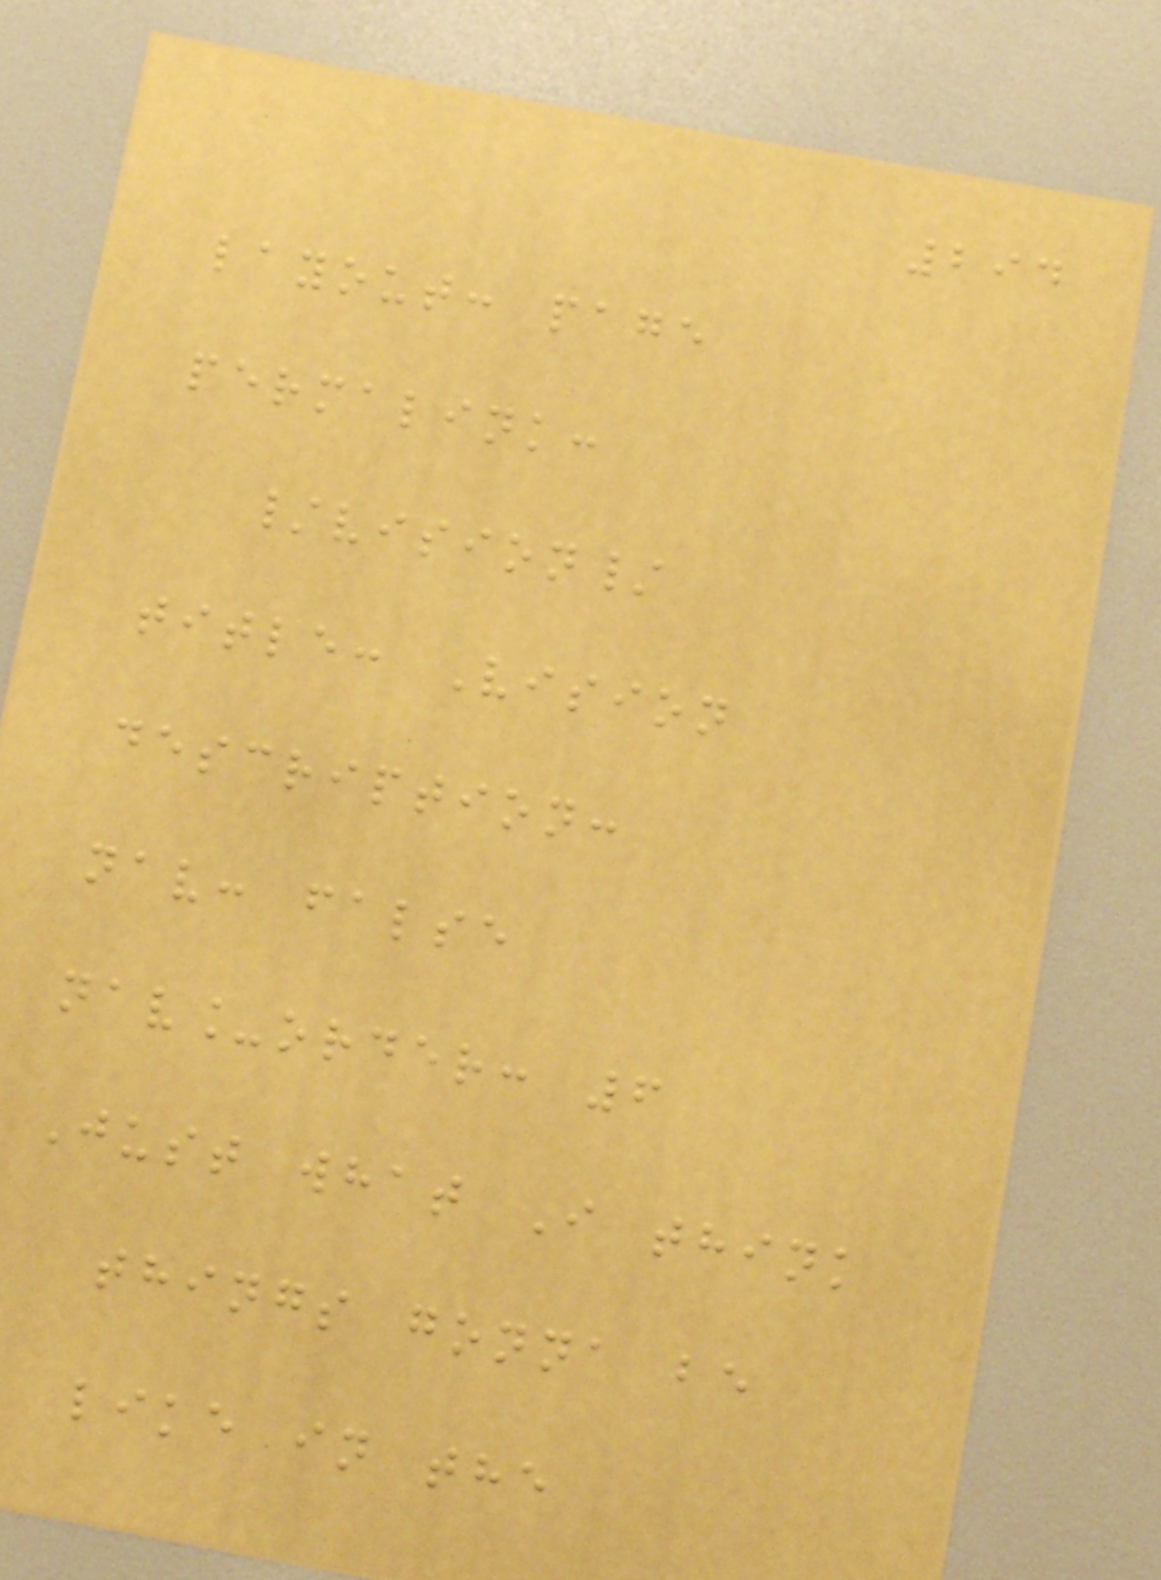294
layout: page
permalink:
/vision/
title: Vision
description:
nav: false
nav_order: 6
Just what I think
things gonna be
like in the
